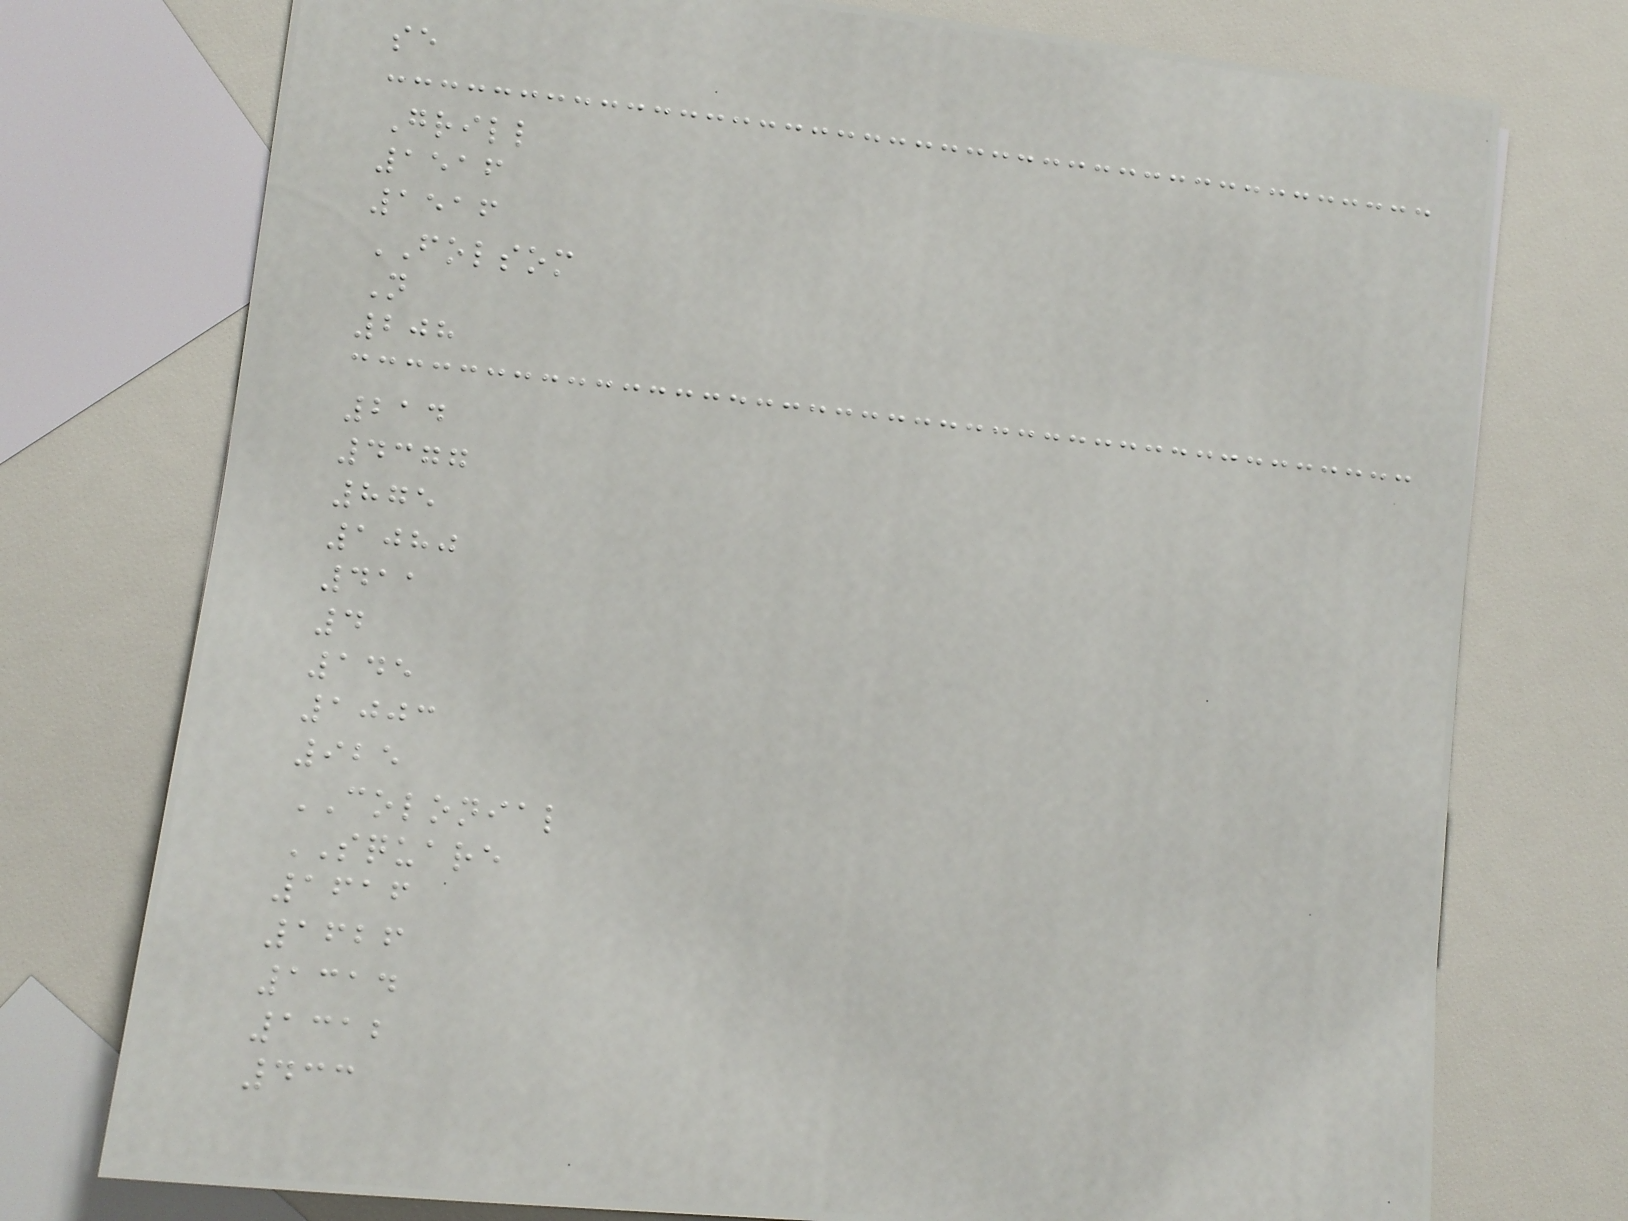se
Grill
1516
1516
FOLSOM
N
208
214
4377
875
1080
411
4
145
1003
925
COLONIAL
SQUARE
1616
1626
1314
1312
433
